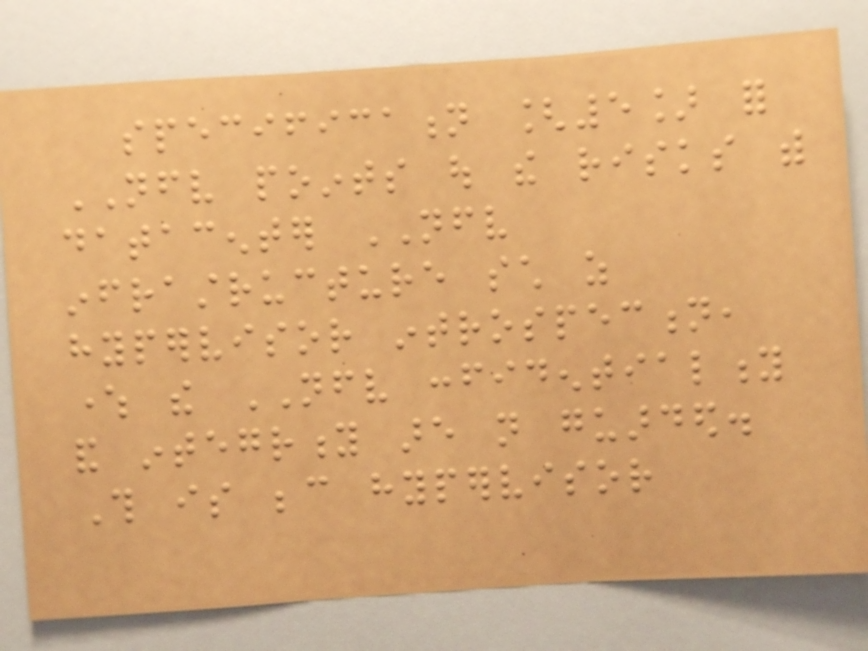specification [5] for
NFV points out the risks with
datacenter NFV
infrastructure such as
hypervisor introspection,
where the NFV confidentiality
and integrity are not guarded.
This is because hypervisor
